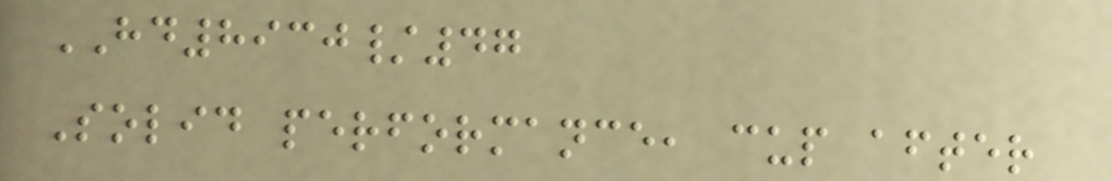HD8930/47
Solid performance, cup after
